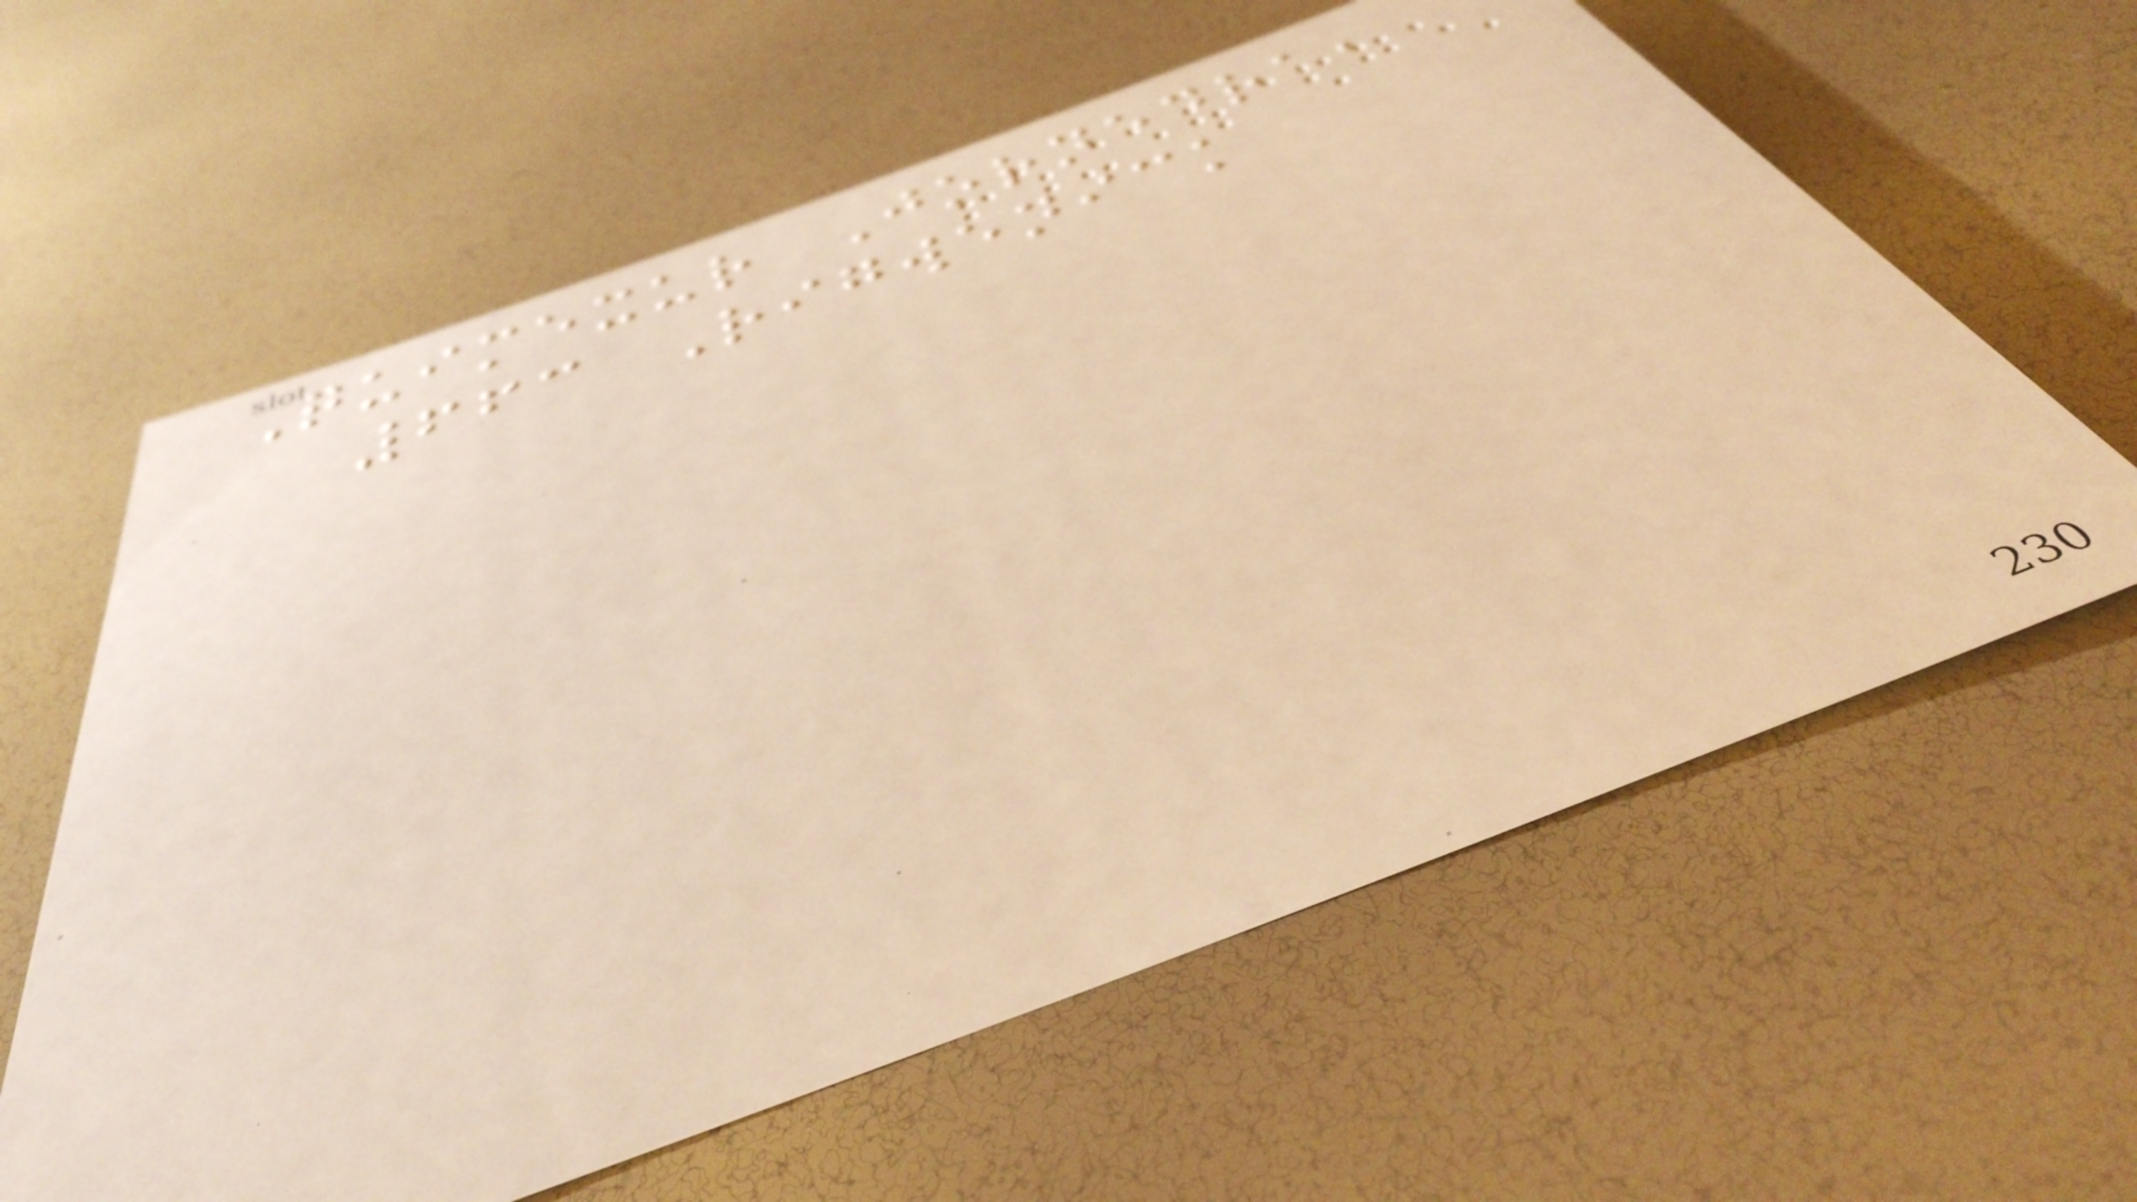Quimexur Jornedra,
663 Rigwenick
